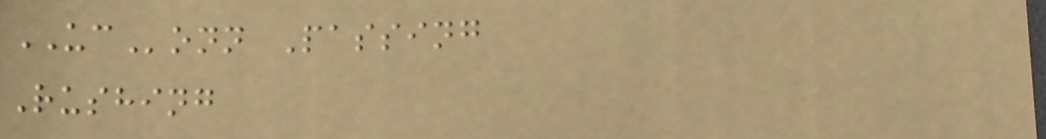UConn Passing
Rushing
